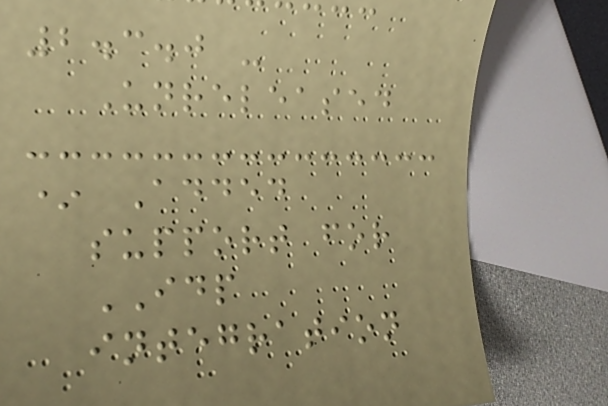2.3.0 -
Unreleased
* Added
support for
IDP
integration
